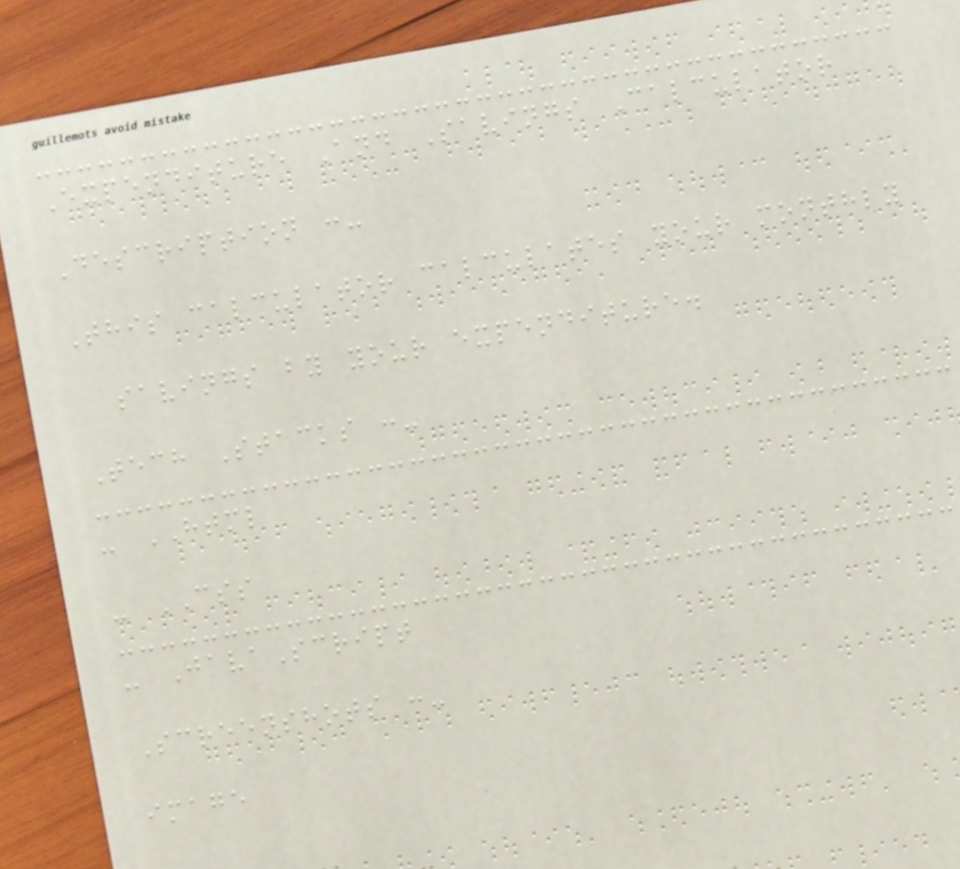Expenditure And Savings Calculator
Description :-
This calculator calculates your monthly
savings by your expenditure.
Tech Stacks :-
- HTML
- CSS
- JavaScript
Screenshots :-
image
